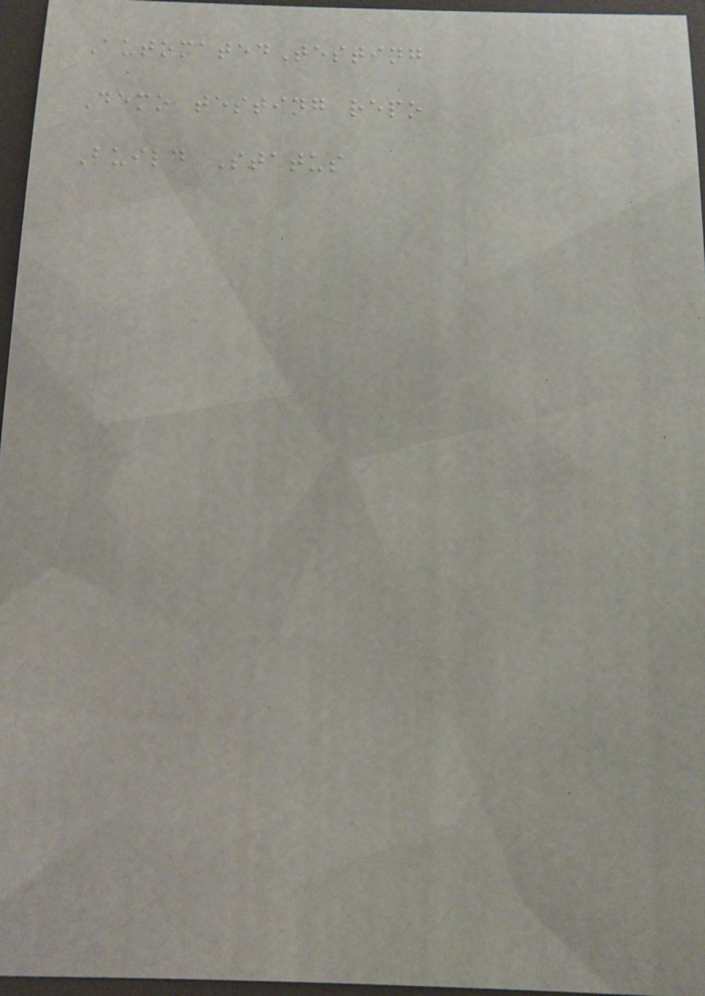AutomatedTesting
Demo testing repo
Build Status
